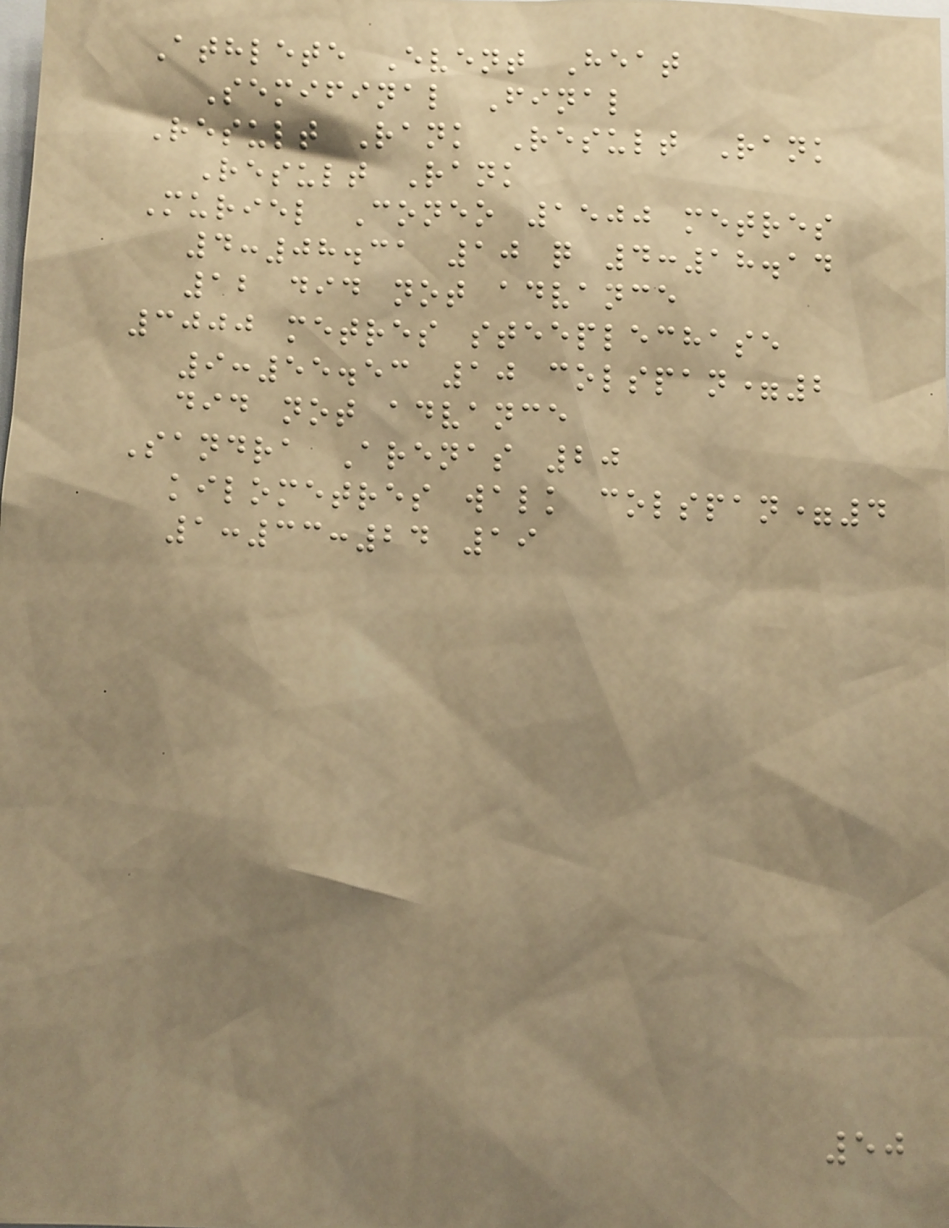Athlete Event Heat
Semifinal Final
Result Rank Result Rank
Result Rank
Muriel Coneo 1500 metres
4:08.31 10 q 4:18.14
12 did not advance
3000 metres steeplechase
9:55.53 10 colspan=2
did not advance
Sandra Arenas 20
kilometres walk colspan=4
1:33:24 19
50
